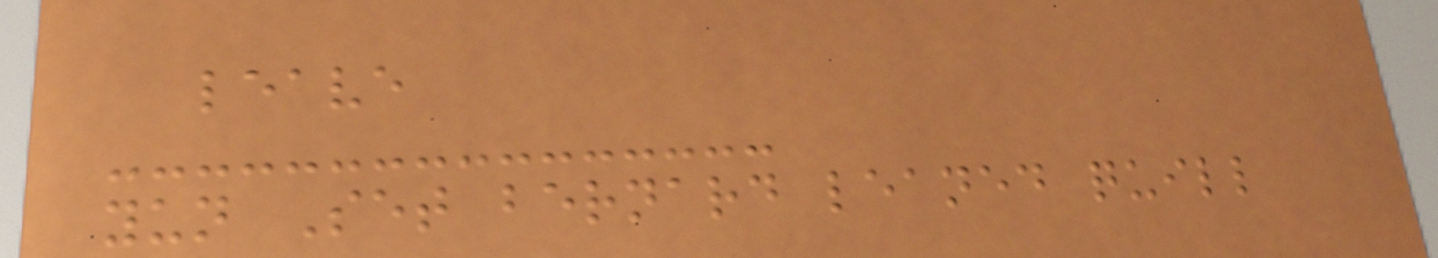leave
yun Set bernard leaned quill
